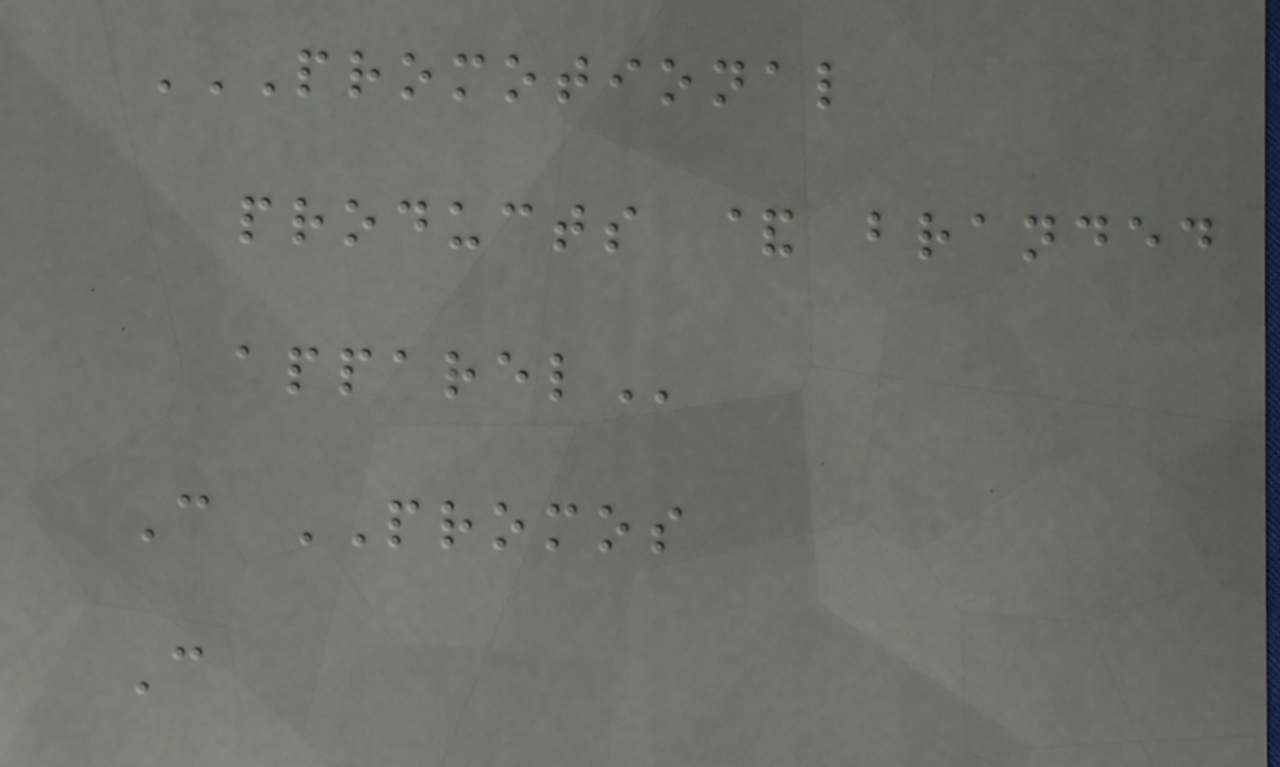PROMOTIONAL
PRODUCTS & BRANDED
APPAREL
C PROMOS
C
